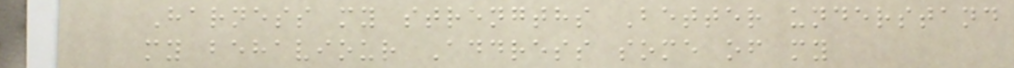Harness my strengths Better understand
my behaviour Address some of my
